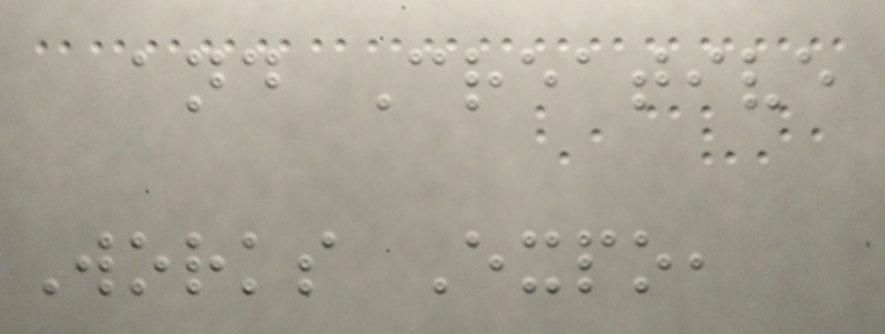and Creative
Works Expo,
